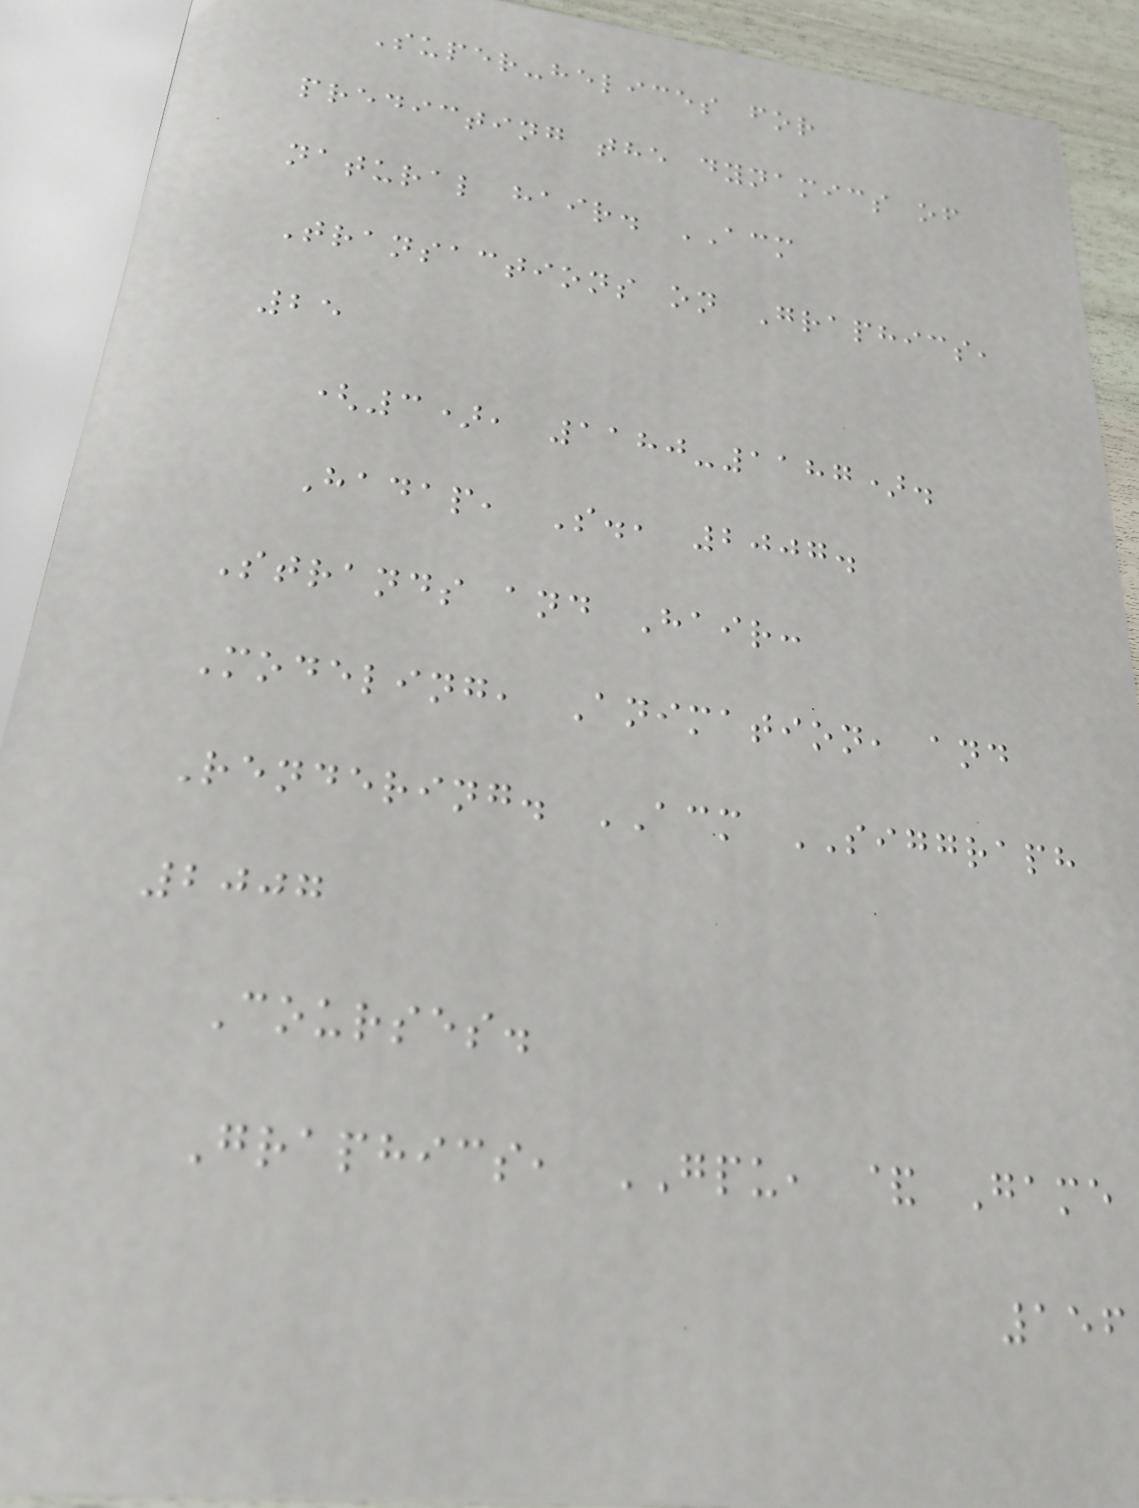Super-helices for
predicting the dynamics of
natural hair. ACM
Transactions on Graphics,
25
(3), 1180-1187).
Hadap, S., 2007.
Strands and Hair:
Modeling, Animation, and
Rendering. ACM SIGGRAPH
2007
Courses.
Graphics, GPU, & Game
156
